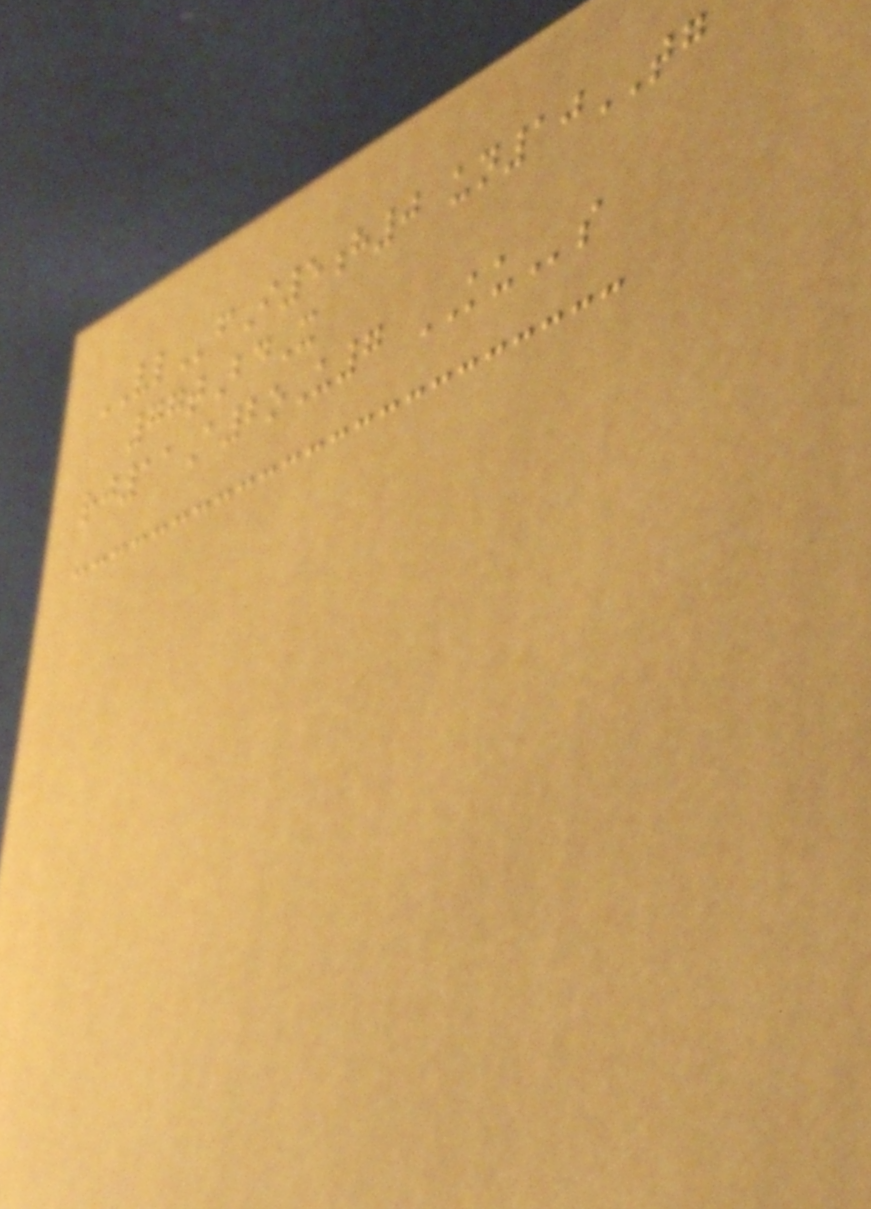VLfI5h0 un10TG
77tBdX
rj11A2oU7 KUs
